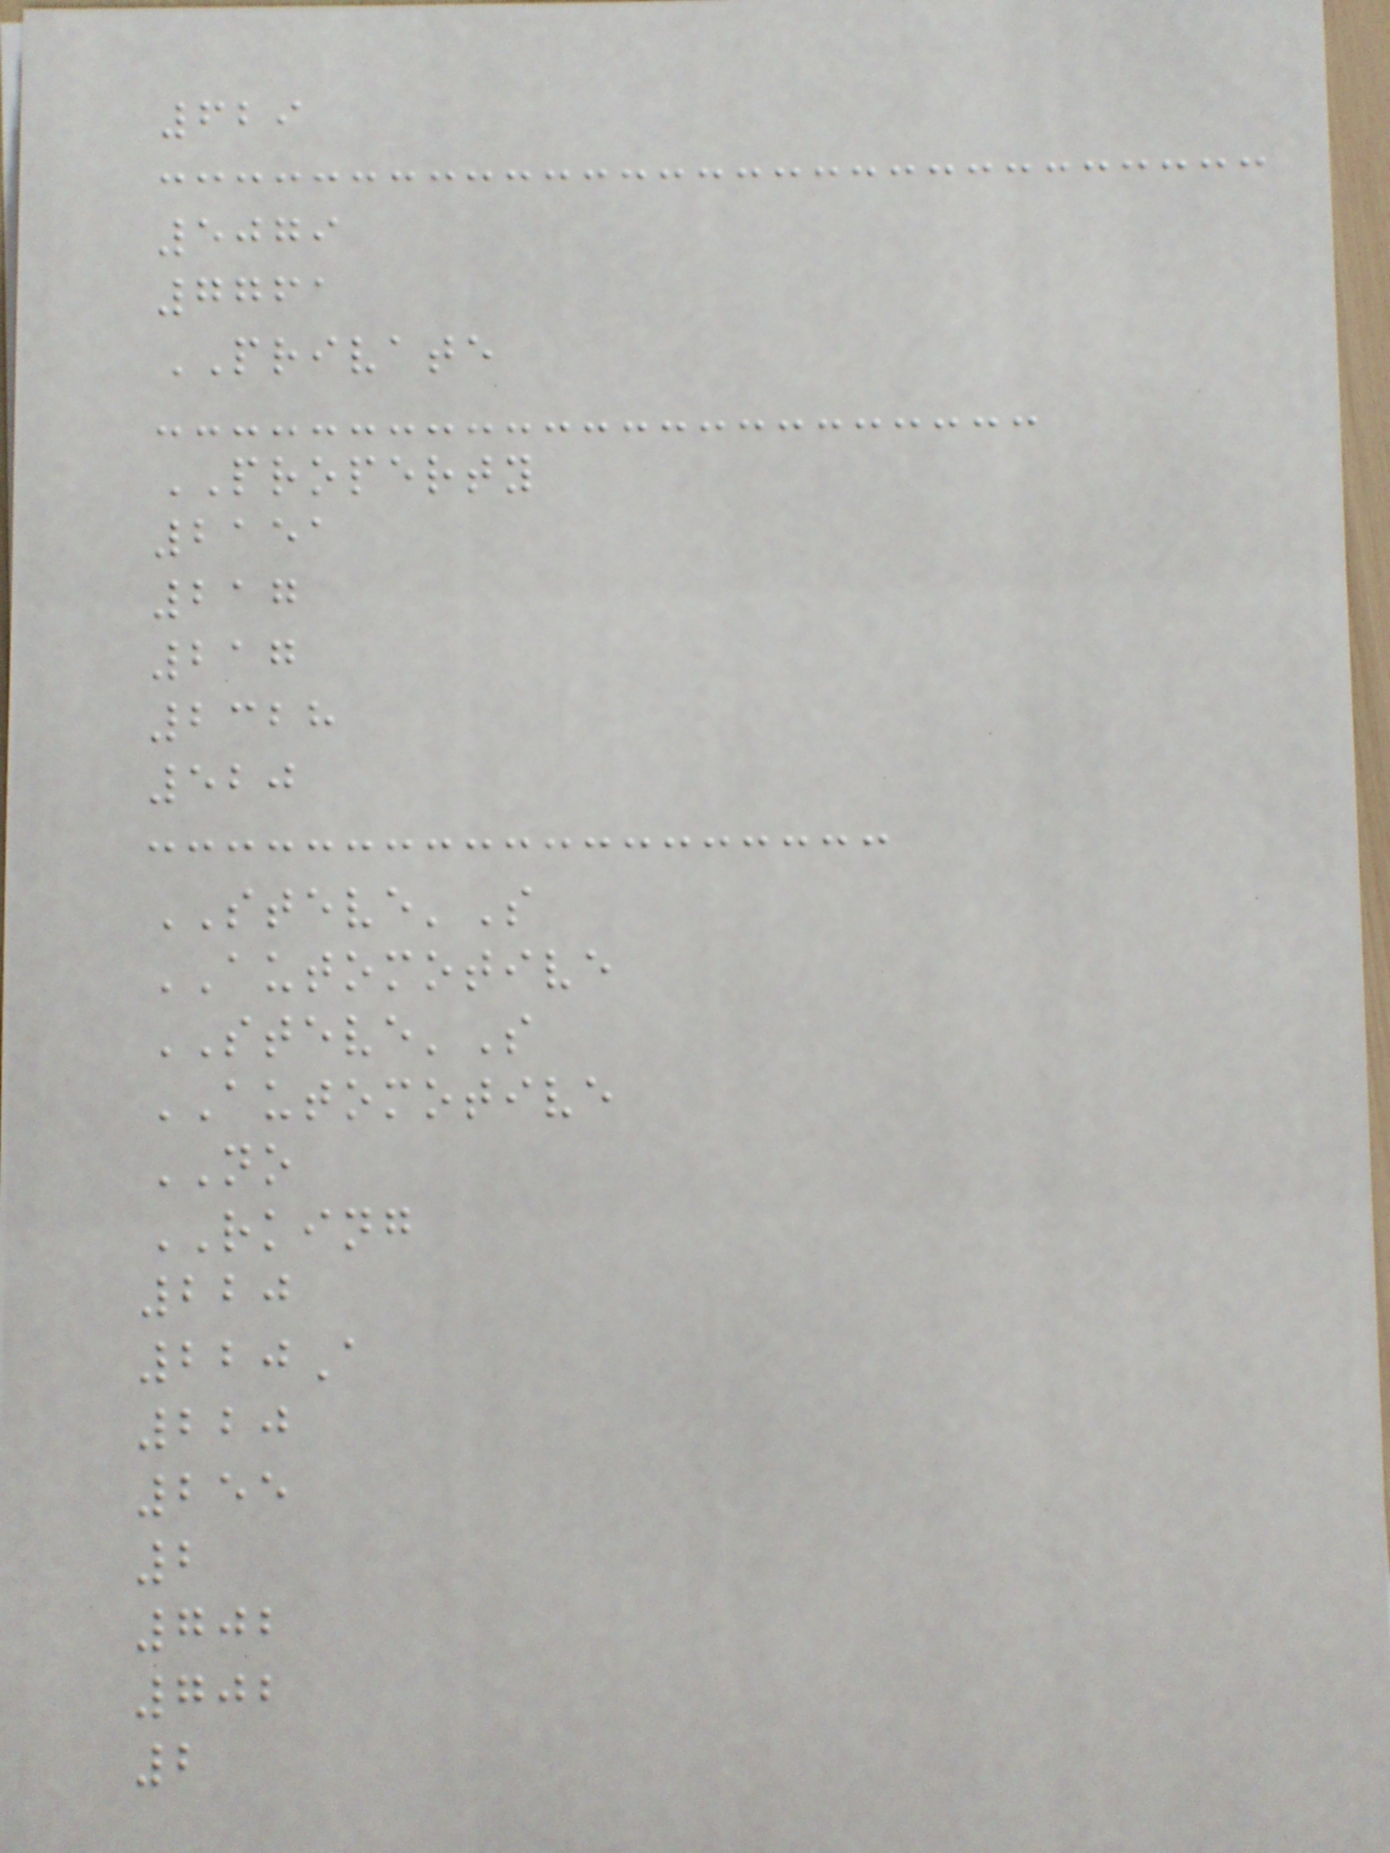629
5079
7761
PRIVATE
PROPERTY
2151
217
217
2328
520
STEVE'S
AUTOMOTIVE
STEVE'S
AUTOMOTIVE
NO
RKING
220
220A
220
255
2
702
702
2
